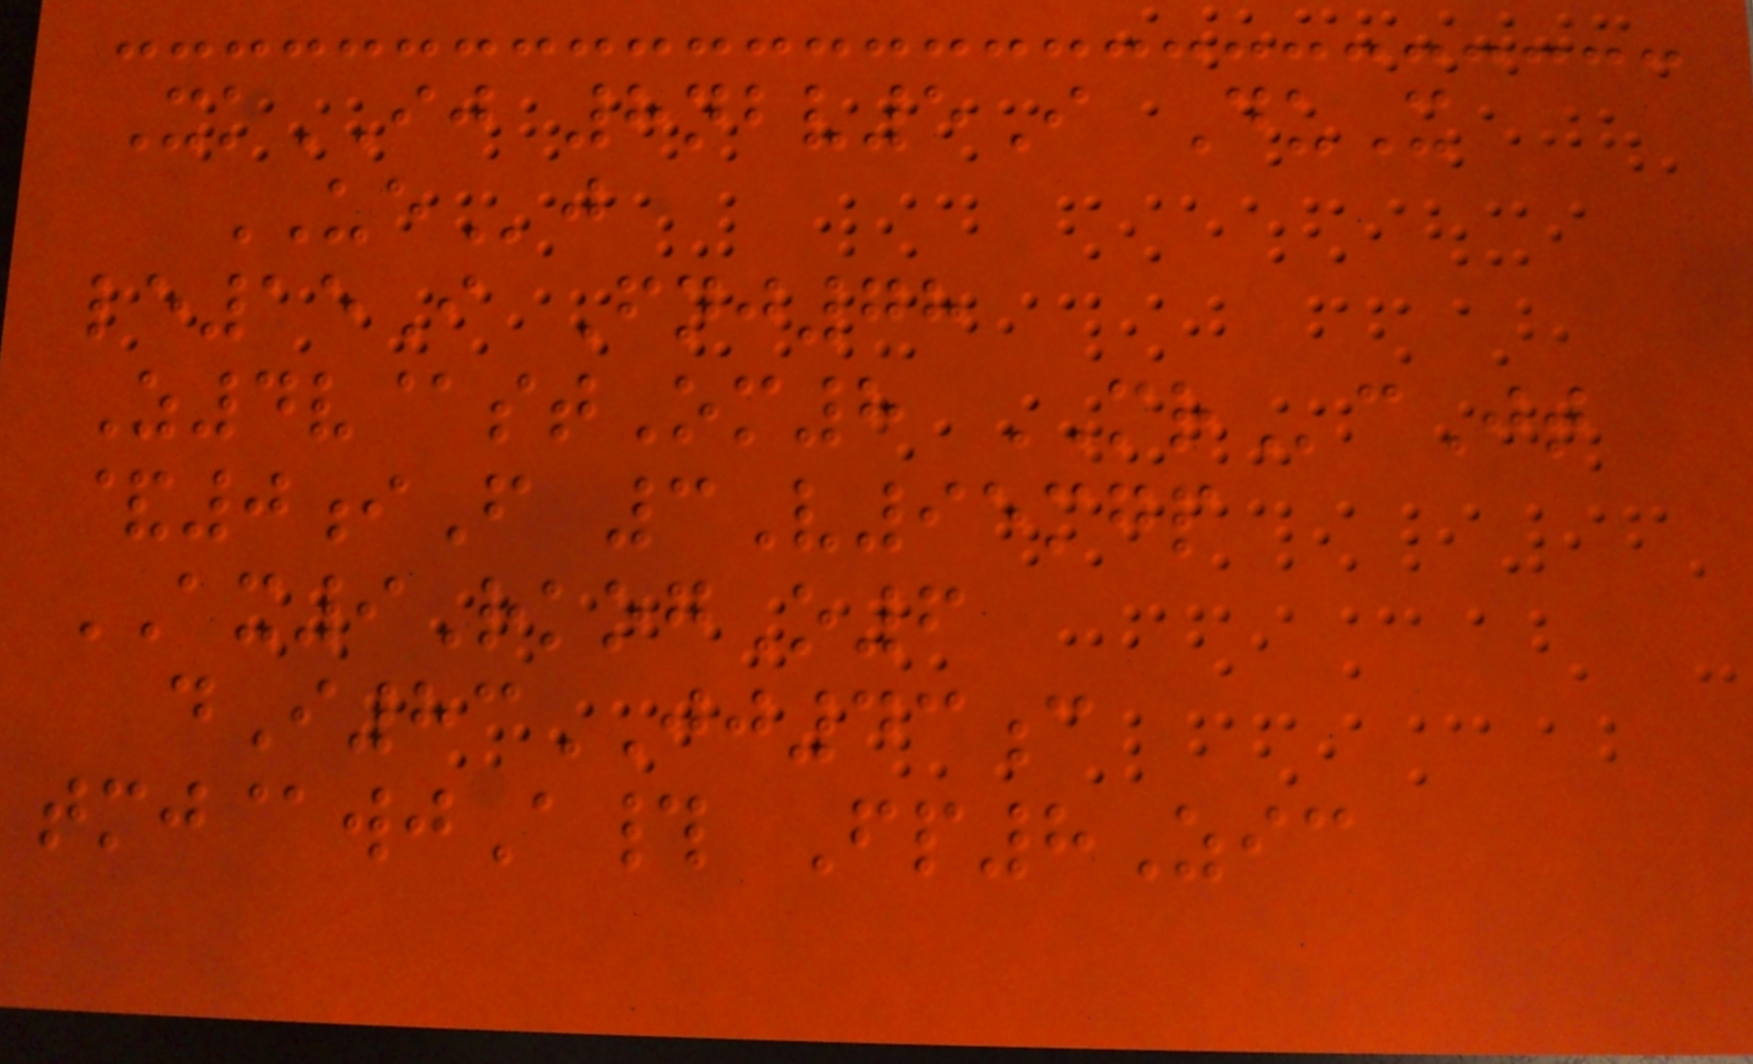XkIJ 8nbv5I DuX
UEj
le15I Fnj78
Z4v@stOm8 MRcJt
&0iF 3V95mgp
AX9RkogO6
dI83JJ43c
tmj@wjA# Fp8Zic
